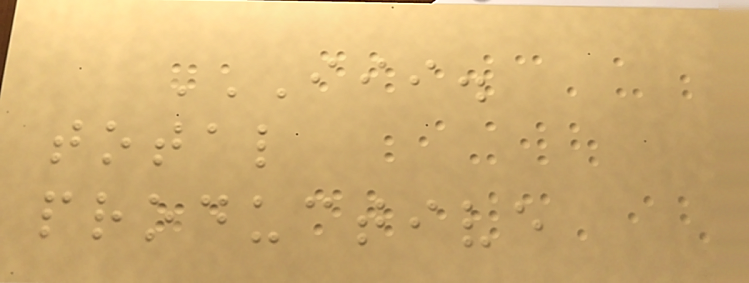III.
TOTAL
PRODUCTIVE
